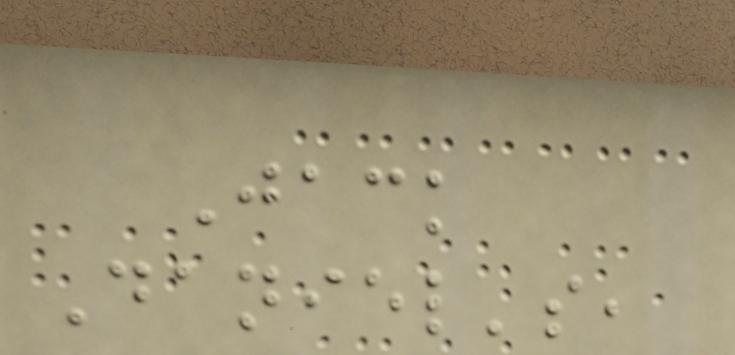Jack
Daniel's,
